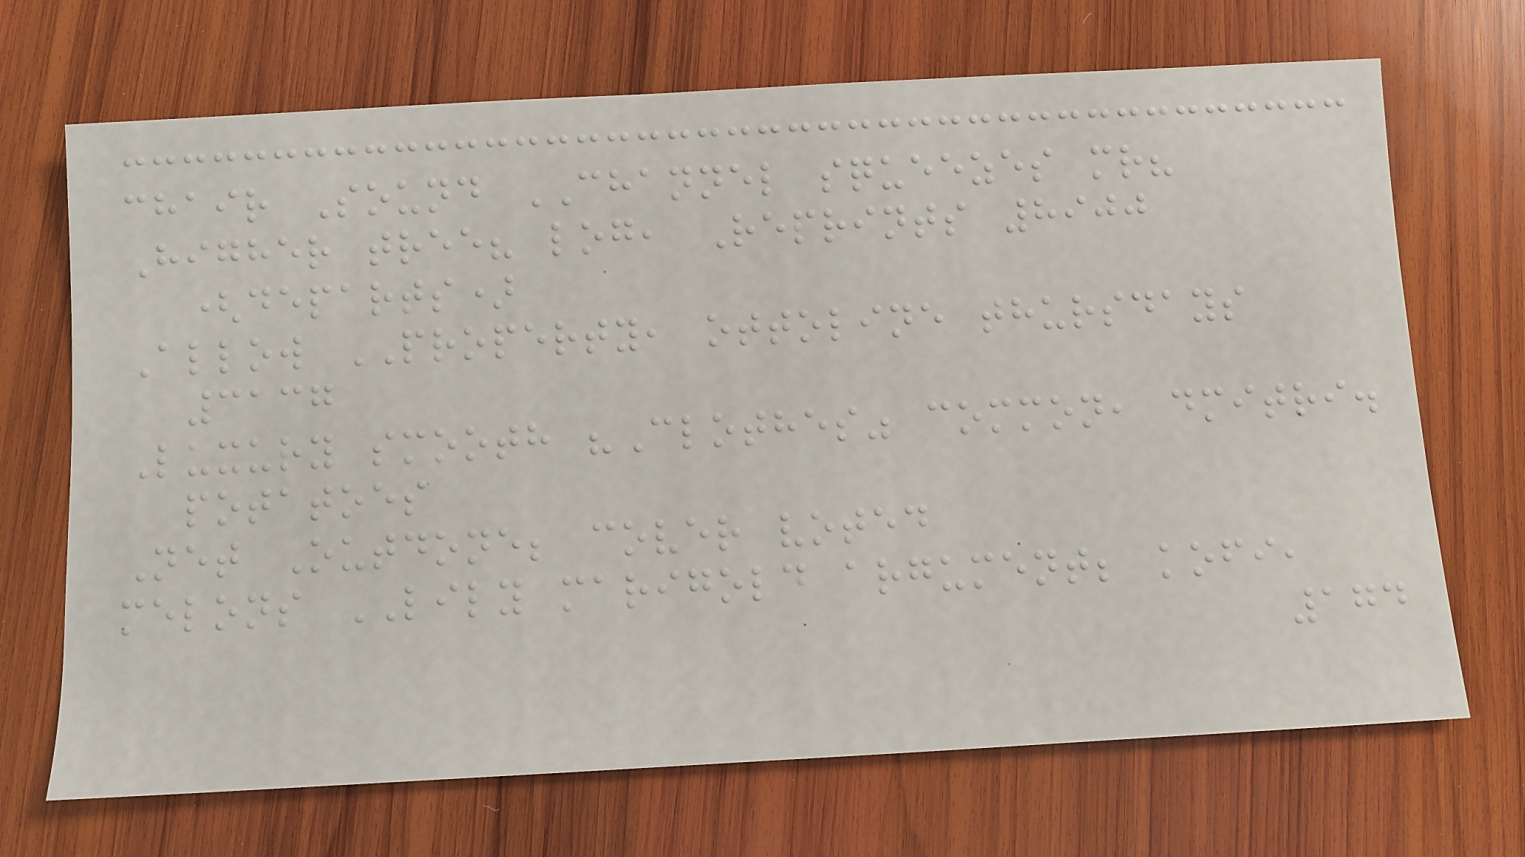chair Sound CHANNEL squeezes mr?
Higher tree? log, Reprints 8900
(departs)
Allow PROPERTY, ottoline thursdays
3137
Luxury smooth "Clothes" common, dmitri.
potatoes
Net Outdone; cover voted
melons LILY marigold argument; kofi,
174
